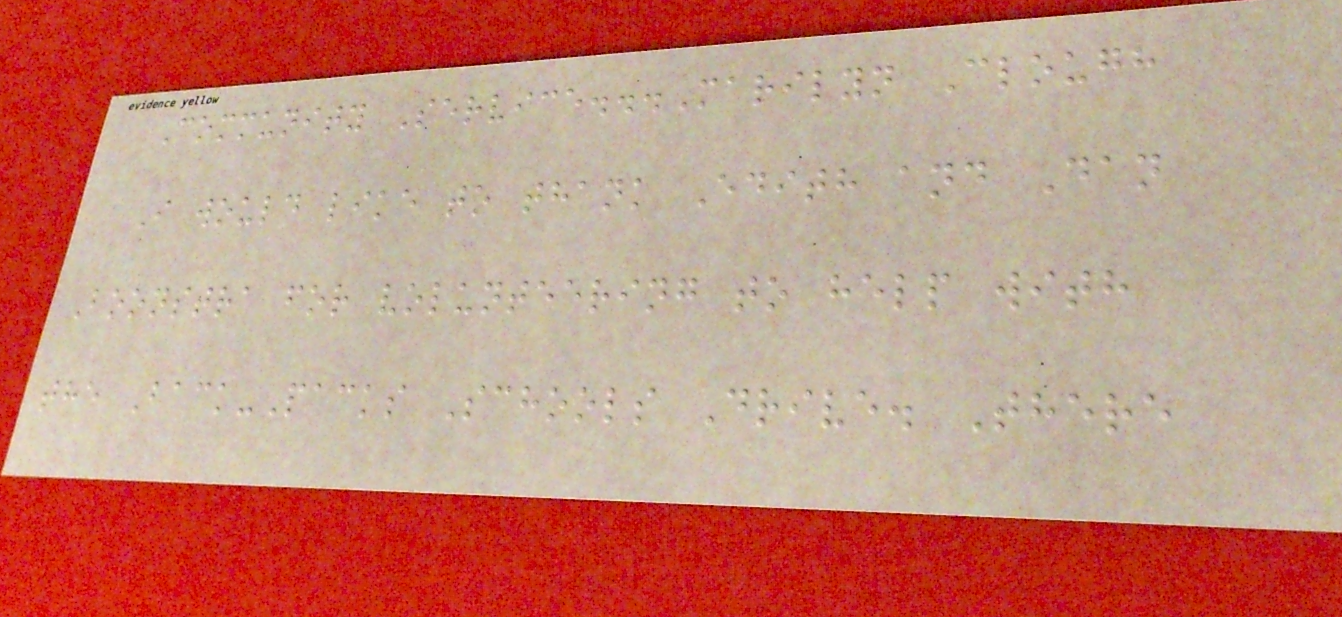Community Service...Marilyn Clough
I would like to thank Edith and Dan
Boonstra for volunteering to help with
the Back-Packs Schools Drive. There
